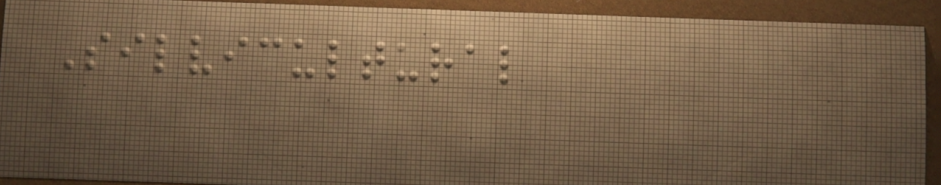Silvicultural
